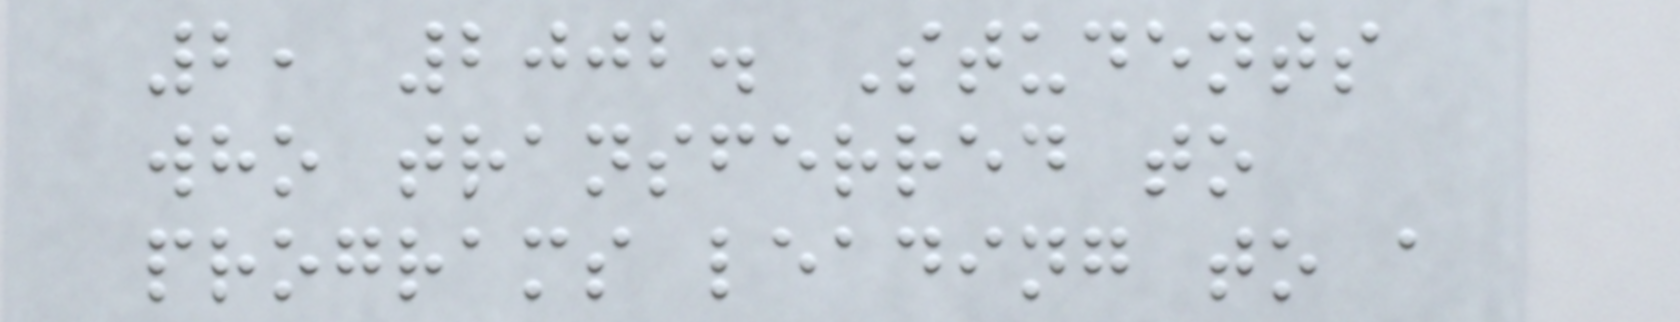2, 2002. Students
who transferred to
programs leading to a
